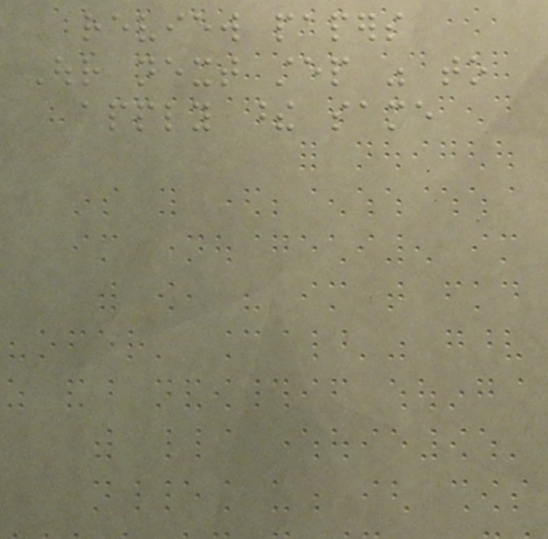review papers
Our next step was to
apply these same
